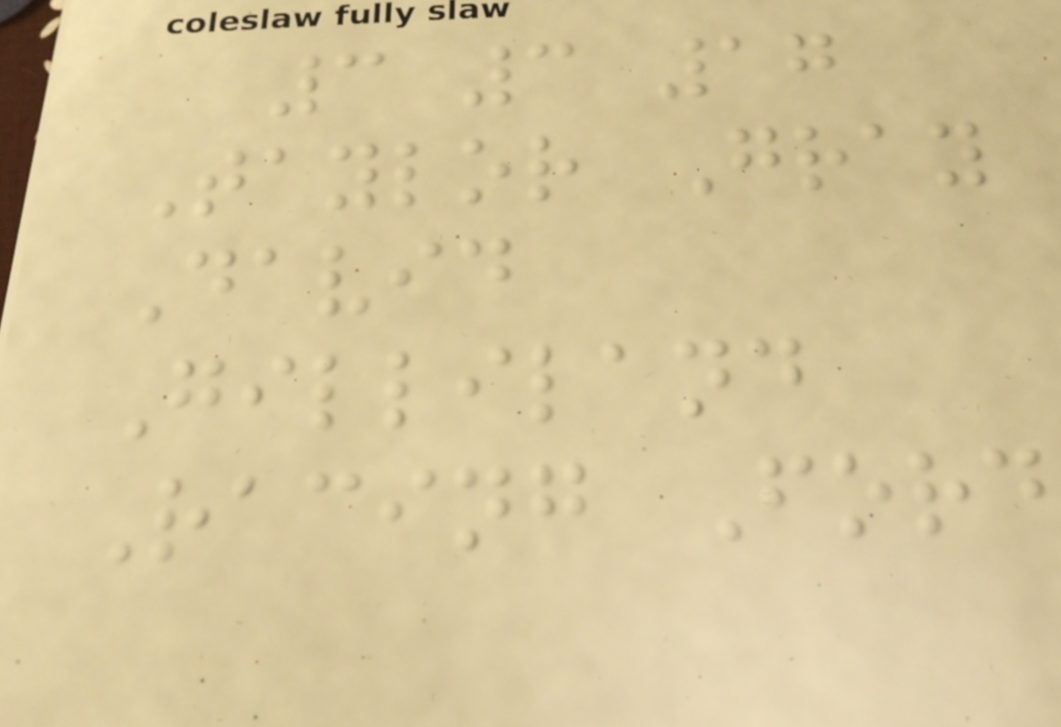3 3 17
Taylor Gray
David
Gilliland
Racing Ford
